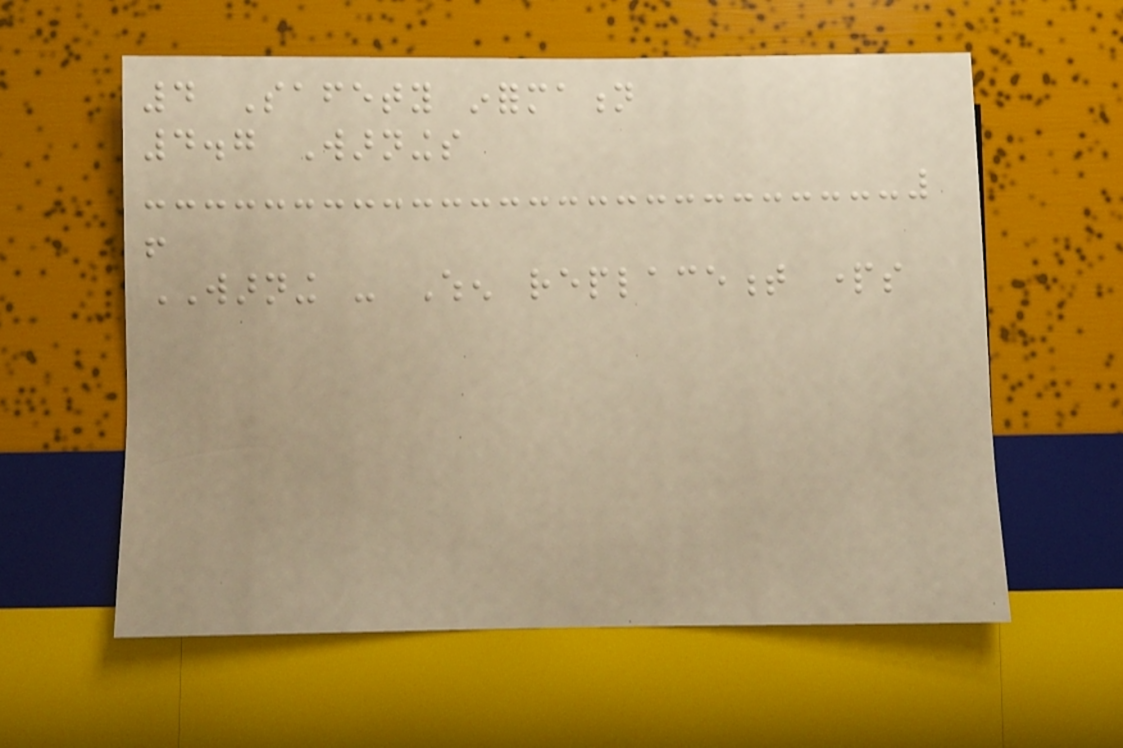4 Safety information
4.7 Warnings
!
WARNING - When replacement parts
